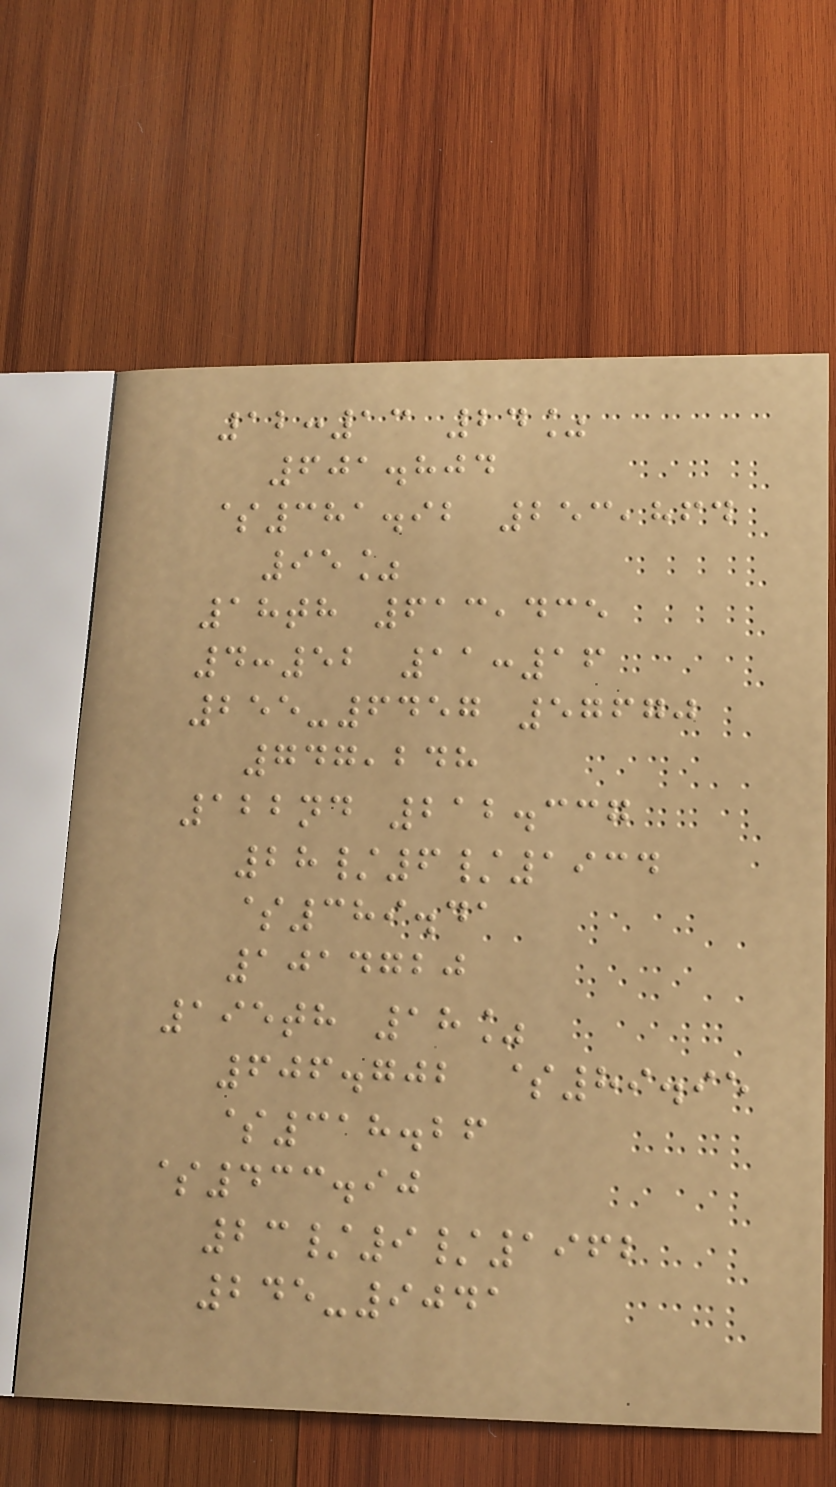12:13 24%
601.804
$381.92 253,864
95%
18th 613,435
4:52 11:16
255-6457 57670
747,248
122nd 212.337
28/6/1934
$389.41
1014720
195th 18%
606.702 $89.95
$318.26
$433.90
23/9/1962
245-9041
